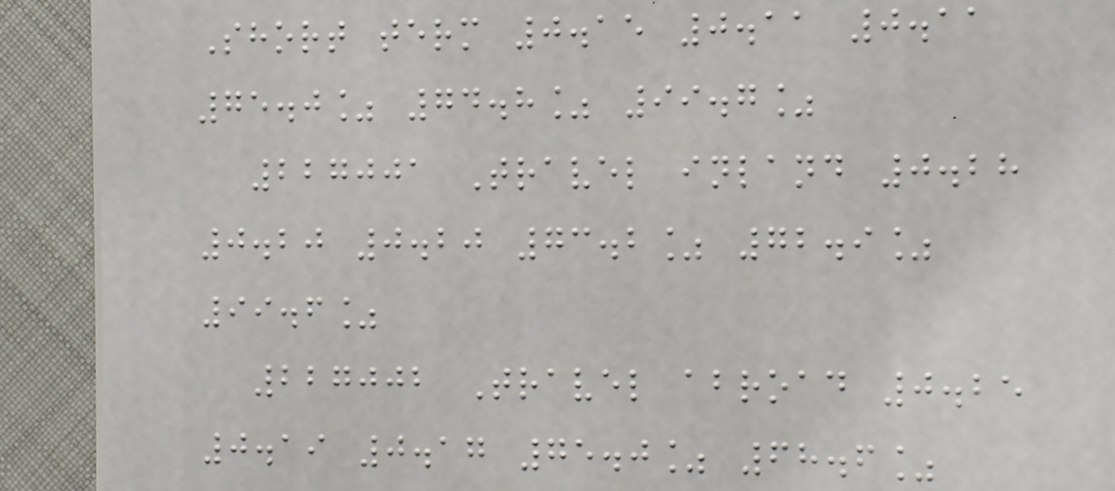Short term 0.15 0.11 0.11
75.0% 74.8% 99.7%
227001 Travel inland 0.28
0.20 0.20 73.2% 72.9%
99.6%
227002 Travel abroad 0.25
0.19 0.17 75.0% 68.6%
